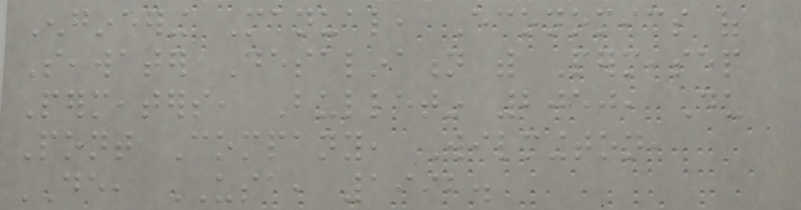Engineering Manual, Economics of
Seawater Desalination with Permeasep
Permeaters, Bulletin 2050, Du
Pont Company, Wilmington,
DE, USA, 1992.
